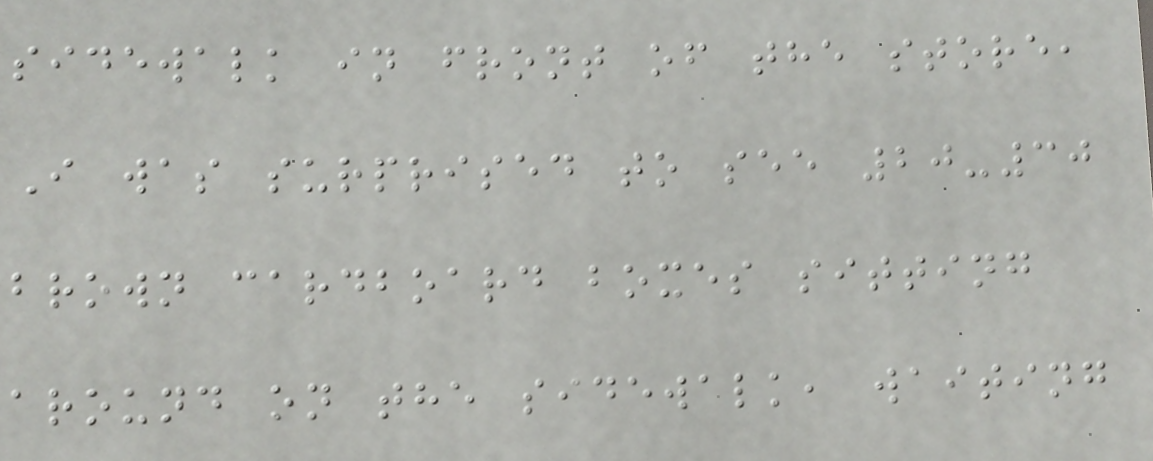sidewalk in front of the store,
I was surprised to see 20-30
brown cardboard boxes sitting
around on the sidewalk, waiting
